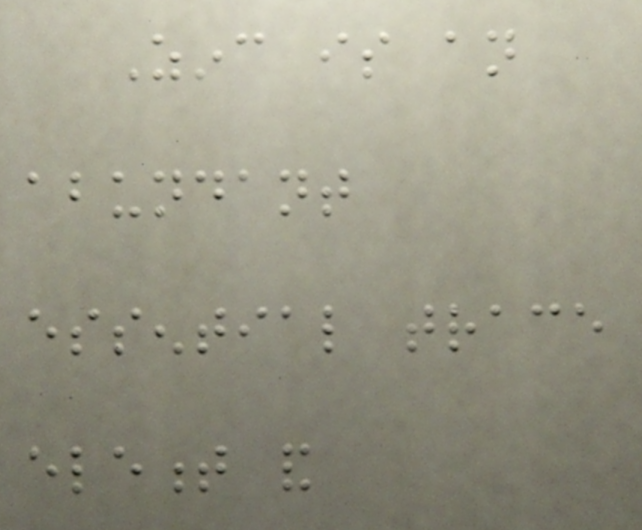Zinc is an
abundant
essential trace
element and
